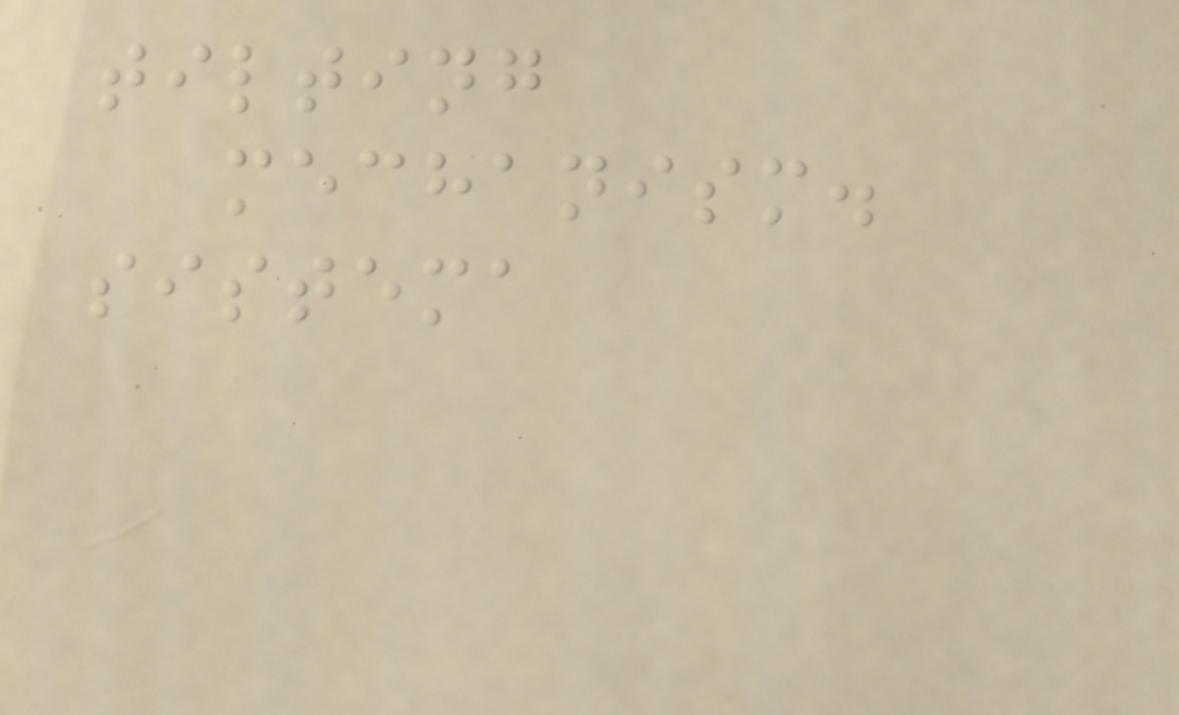tilting
mechanism.
sistema
